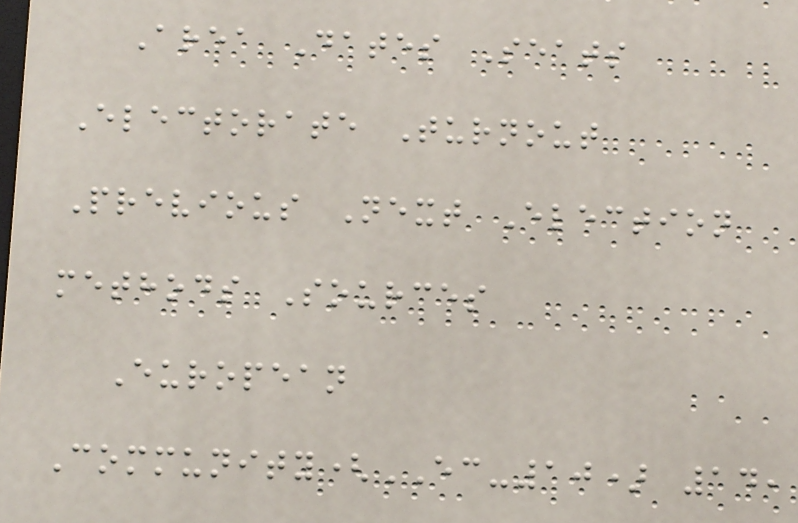Area Dates Seats
Electorate Turnout
Previous Next Election
methods Sources
European
Community(EC-10) 14,
